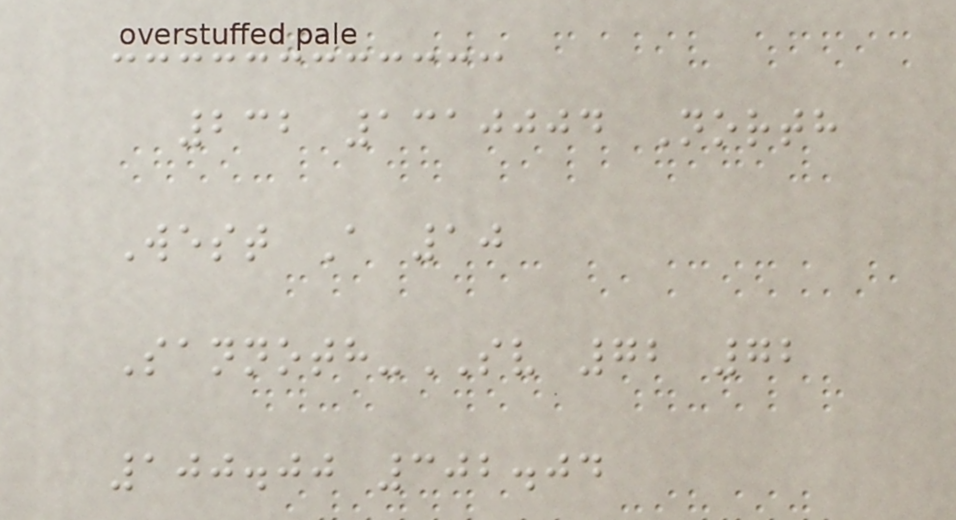232 1310004 North
West A 10
Sannoth-SV 72 72
100.00 302.04
